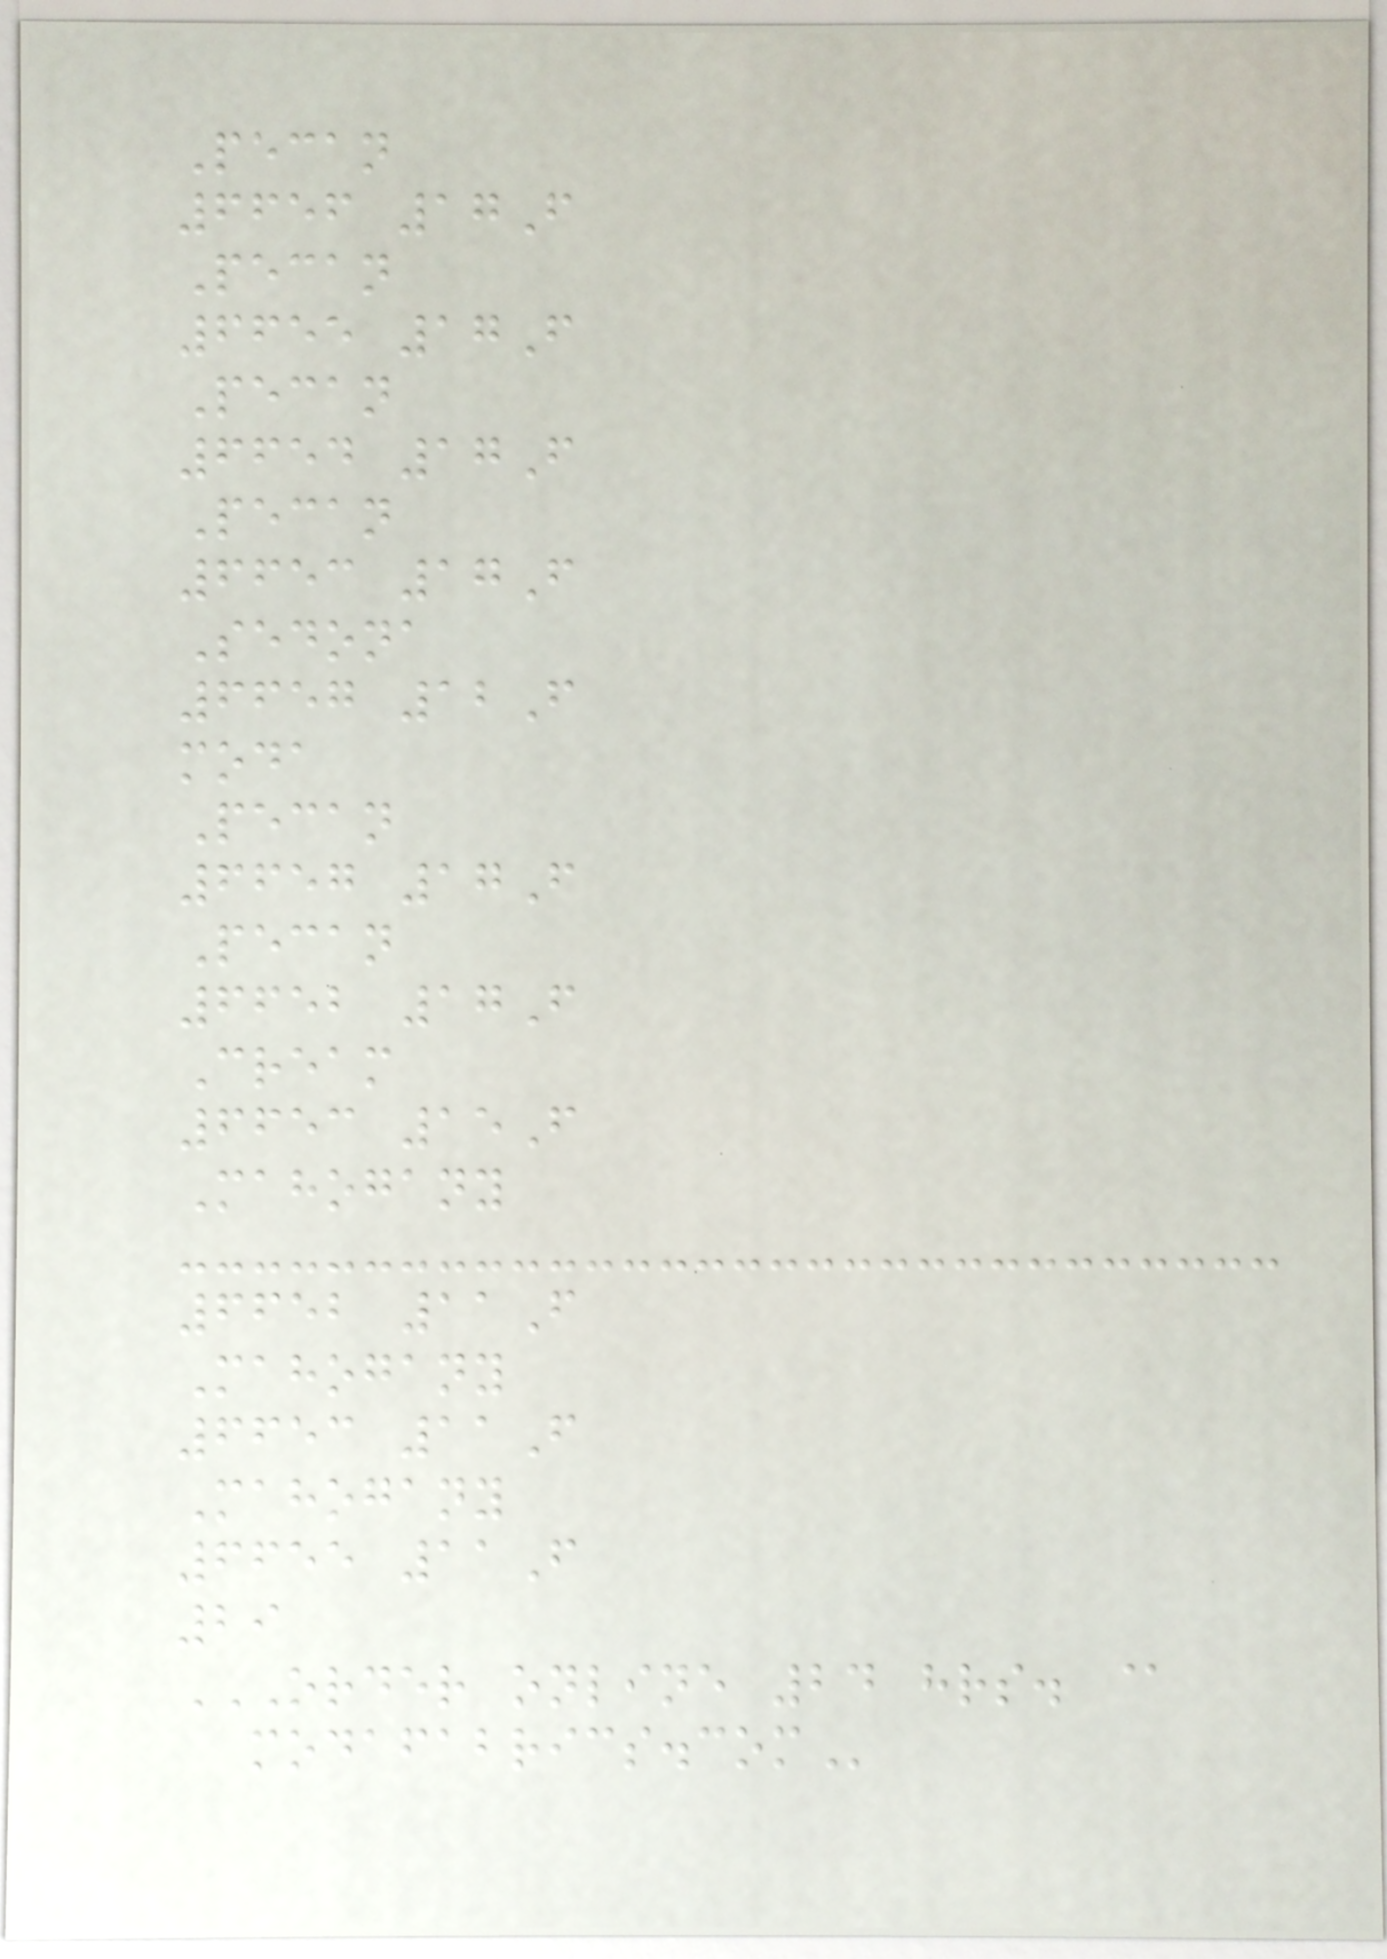Pecan
6656 17F
Pecan
6655 17F
Pecan
6654 17F
Pecan
6653 17F
Sedona
6657 12F
moda
Pecan
6657 17F
Pecan
6652 17F
Cream
6653 15F
Mahogany
6652 11F
Mahogany
6653 11F
Mahogany
6655 11F
29
ORDER ONLINE 24 HRS. @
MODAFABRICS.COM
